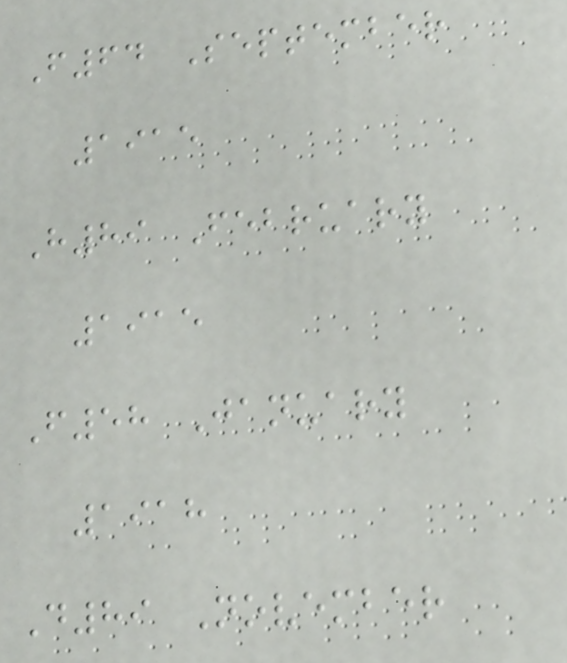F64 September
1915
H89 February
1915
F58 January
1918
D89 November
